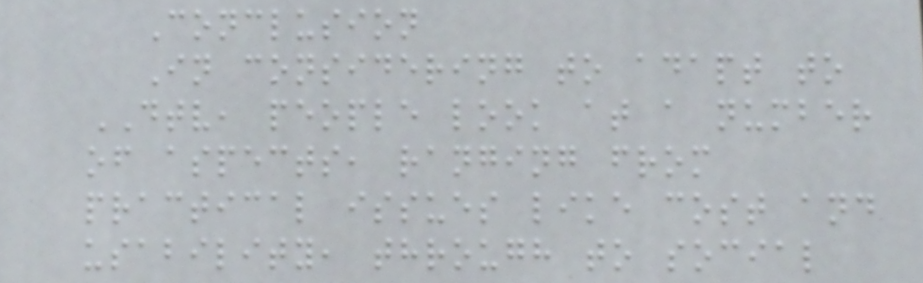Conclusion
In considering to adapt to
DTV, people look at a number
of aspects, ranging from
practical issues like cost and
usability, through to social
